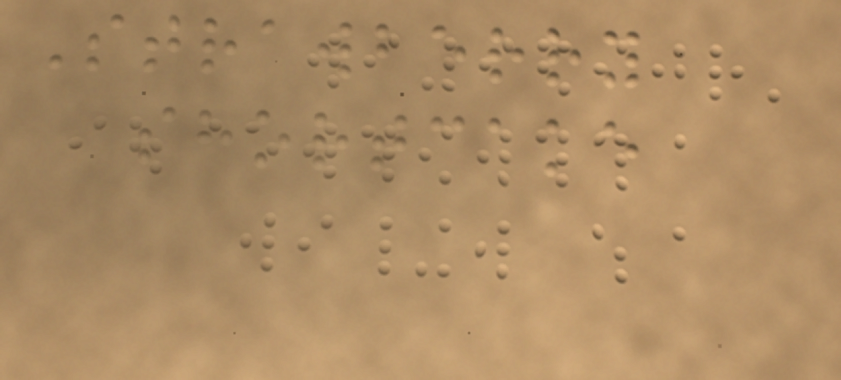Strawberry
shortcake
